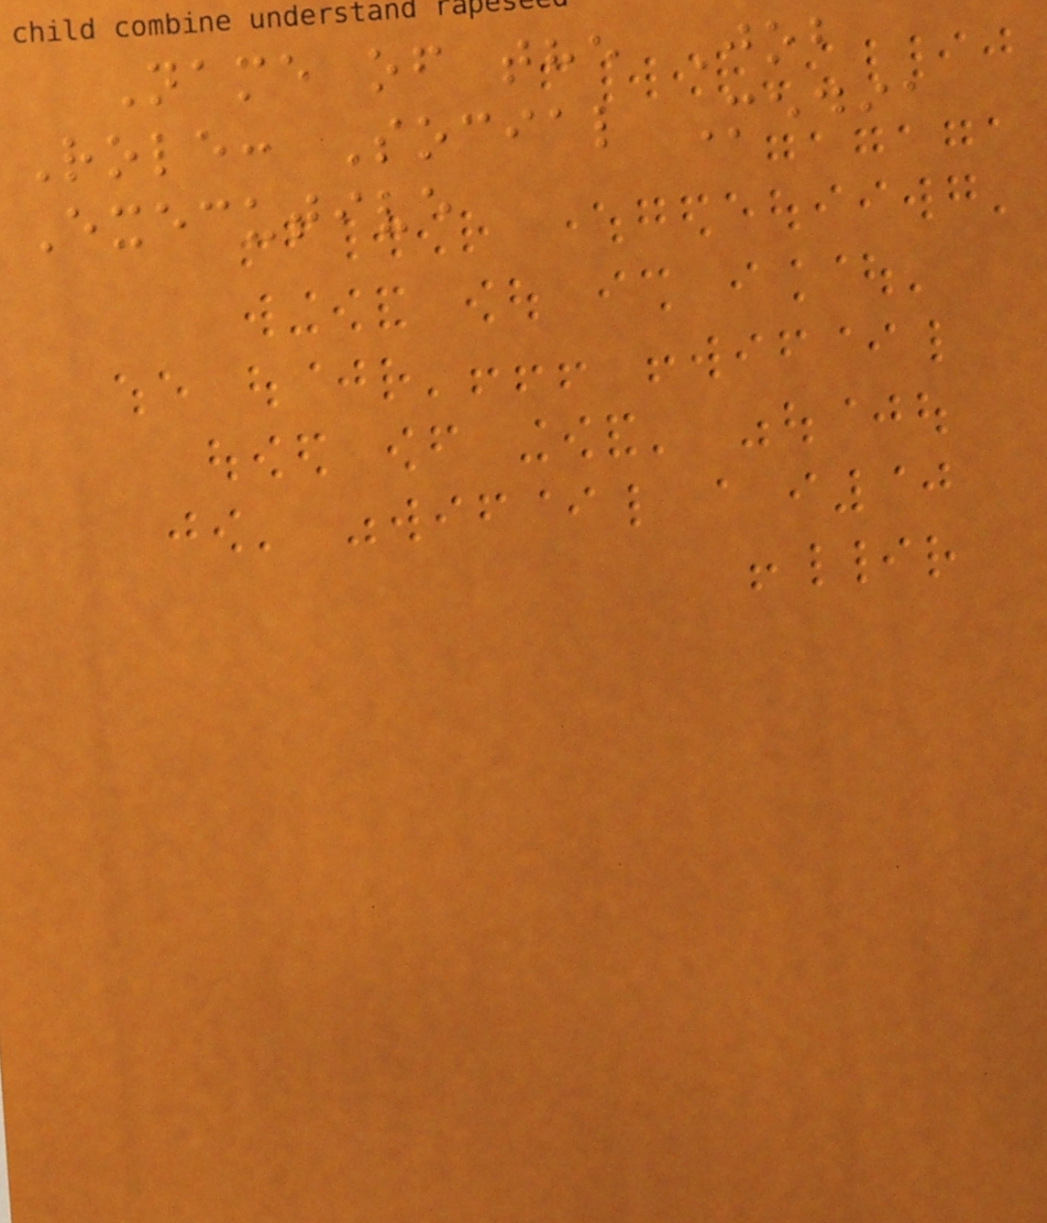Name of the Job
Role: Social Media
Executive
